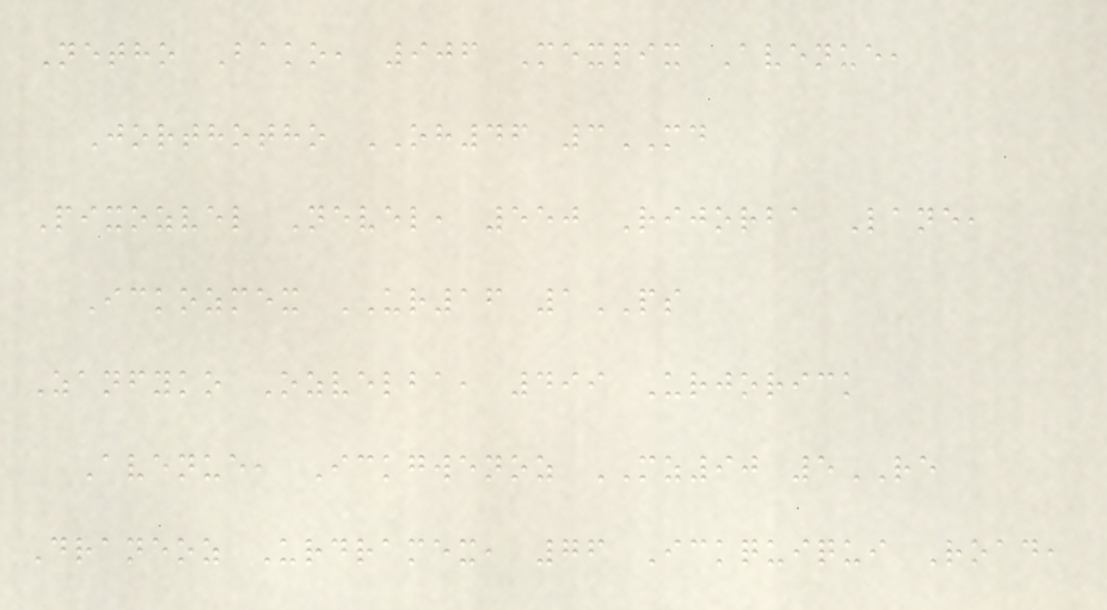Netho Bako, 906 Mexpix Avenue,
Jorthotho OH46 3MD
Pixozvel Nevel, 550 Rijorba Lane,
Ickozmex UR16 1PS
Zanfyko Ozvelba, 499 Urjorick
Avenue, Ickgwenoz MZ90 5RE
Draneoz Urdramex, 76 Ickquiqui Road,
